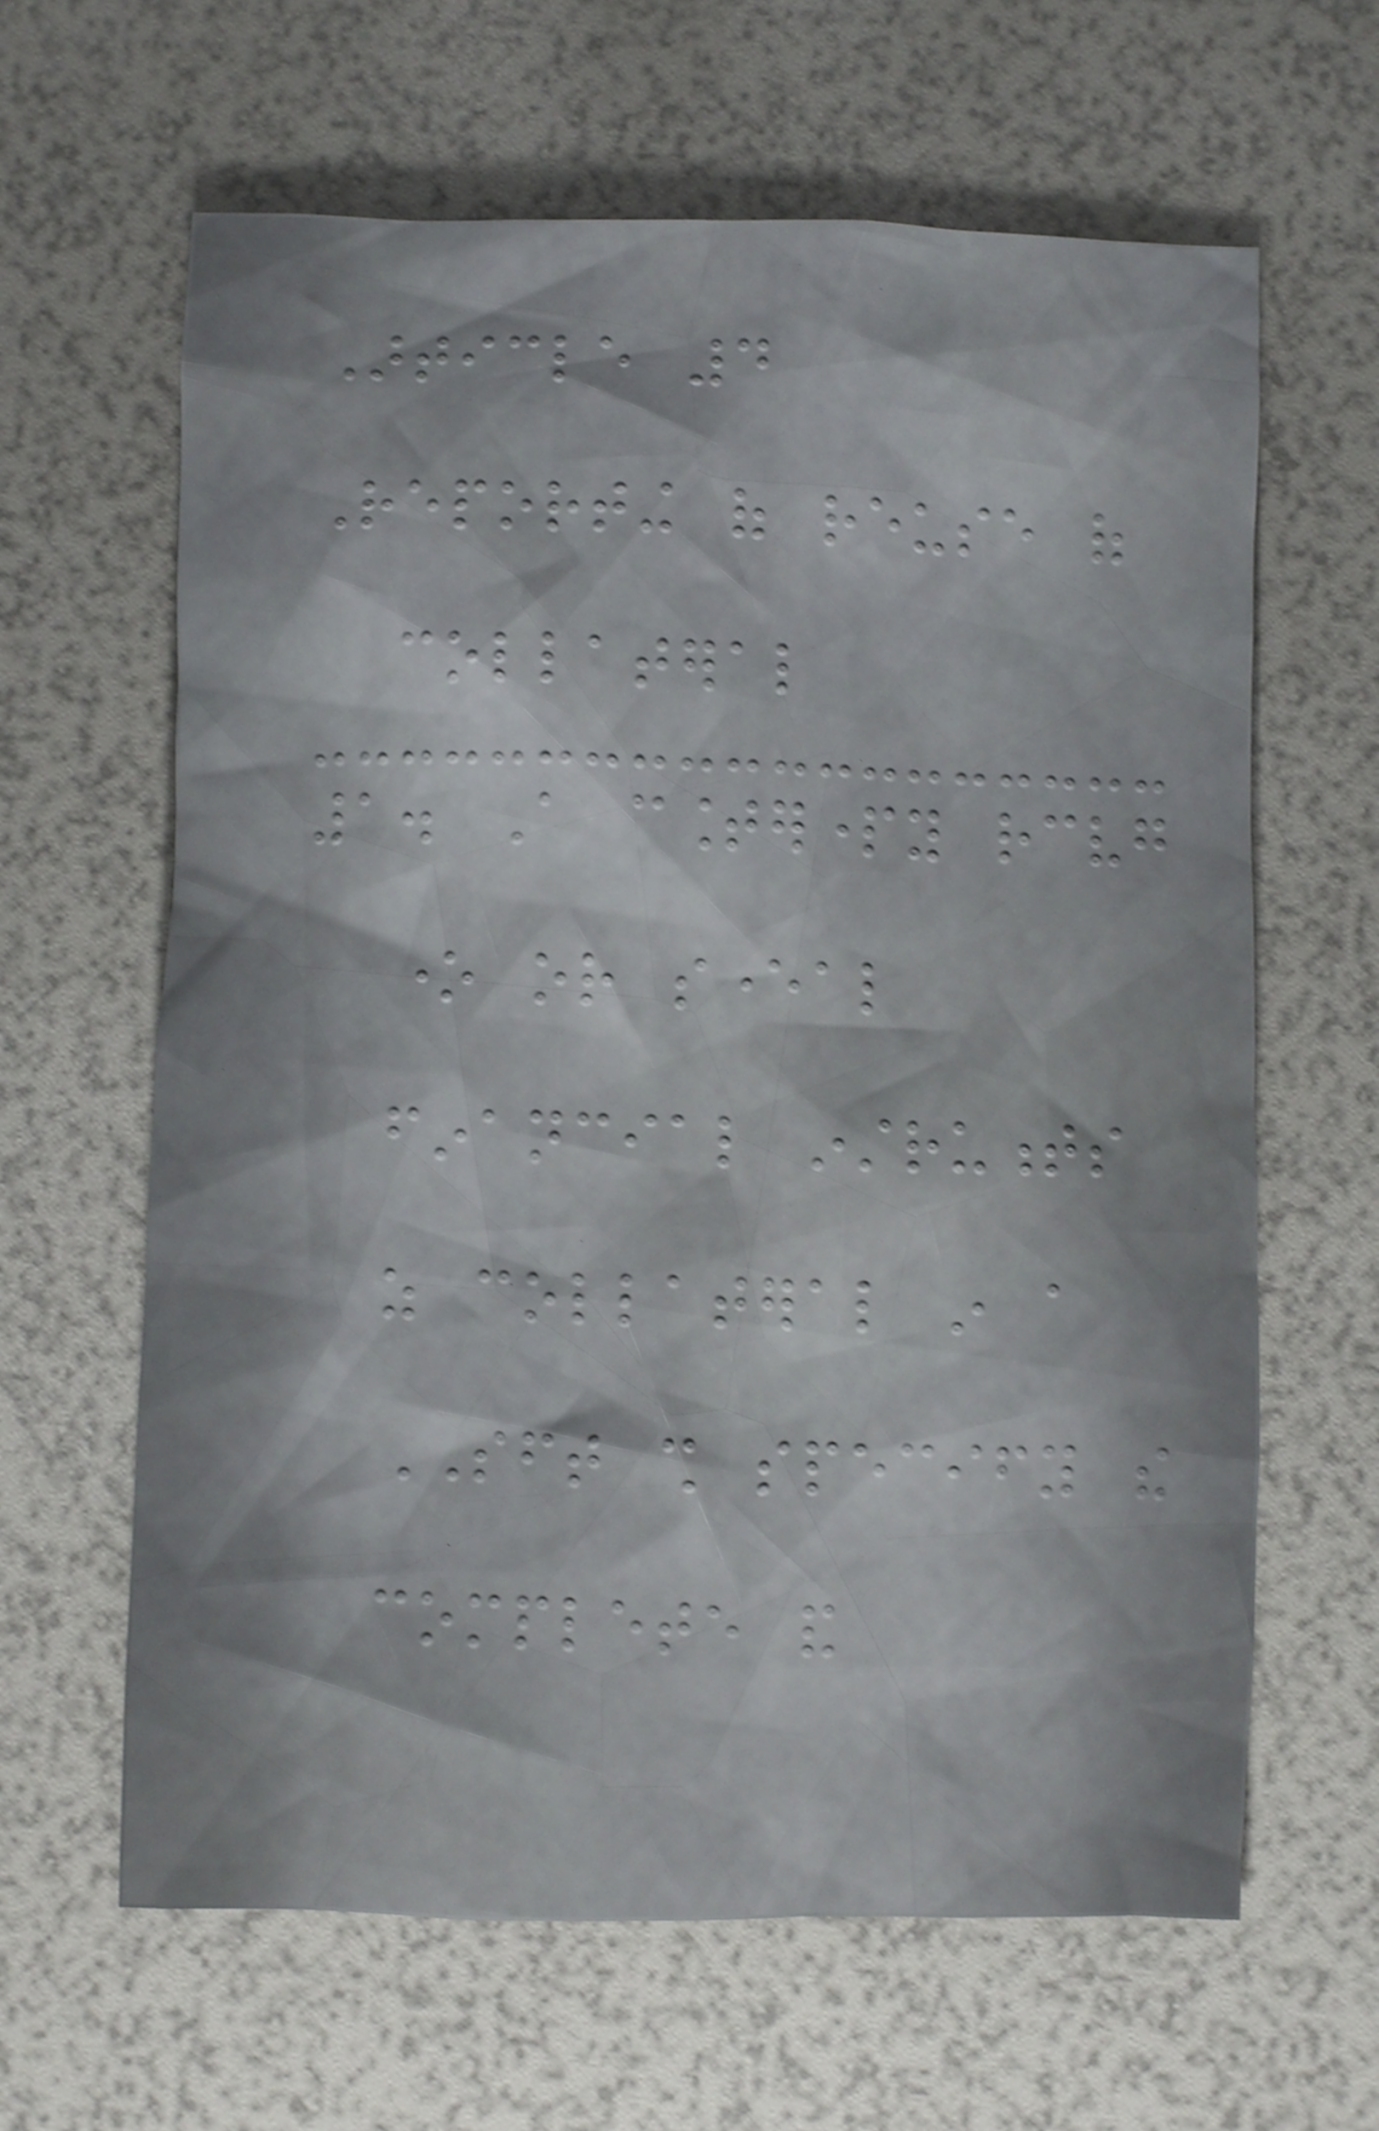Article 4
Reporting of reuse of
collateral
1. A counterparty receiving
one or several
financial instruments
as collateral in a
SFT shall specify the
complete and
